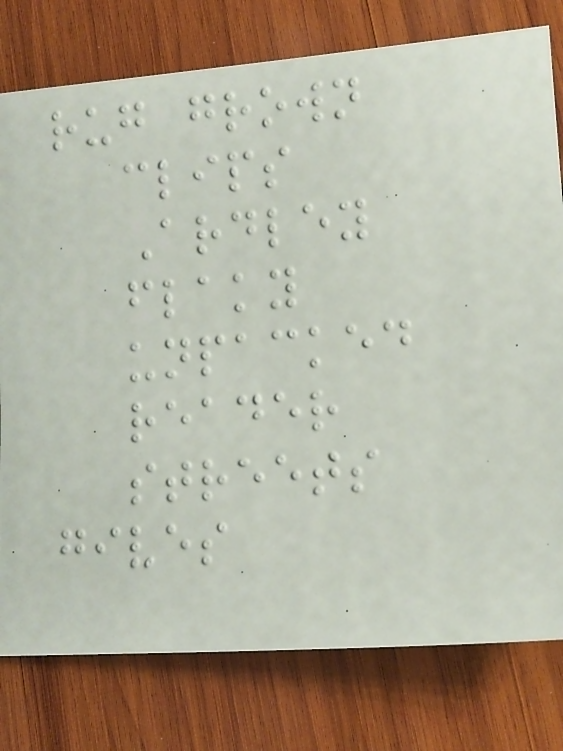rug grown
clips
Ardley
flaky
unpacked
reader
streets
gives
